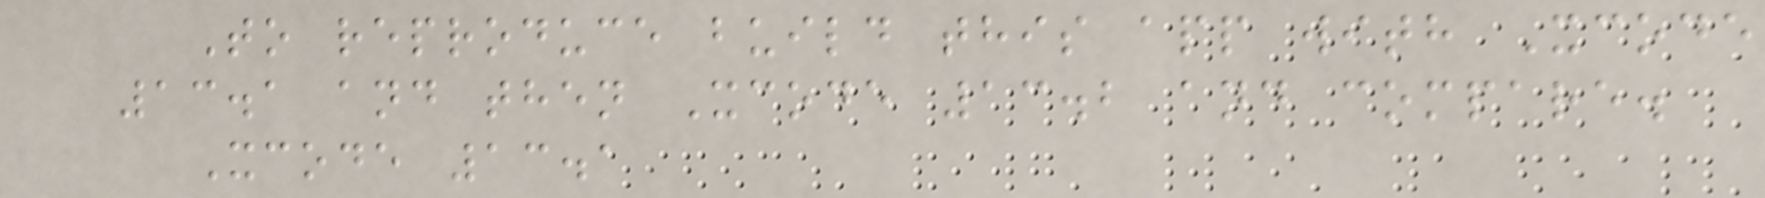To reproduce build this app with Xcode
13.1 and then Xcode 13.2 and compare.
Xcode 13.1
